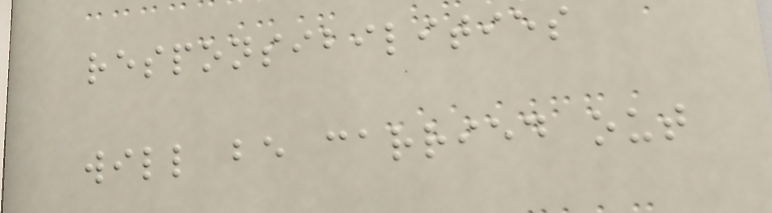responsibilities
will be carried out
